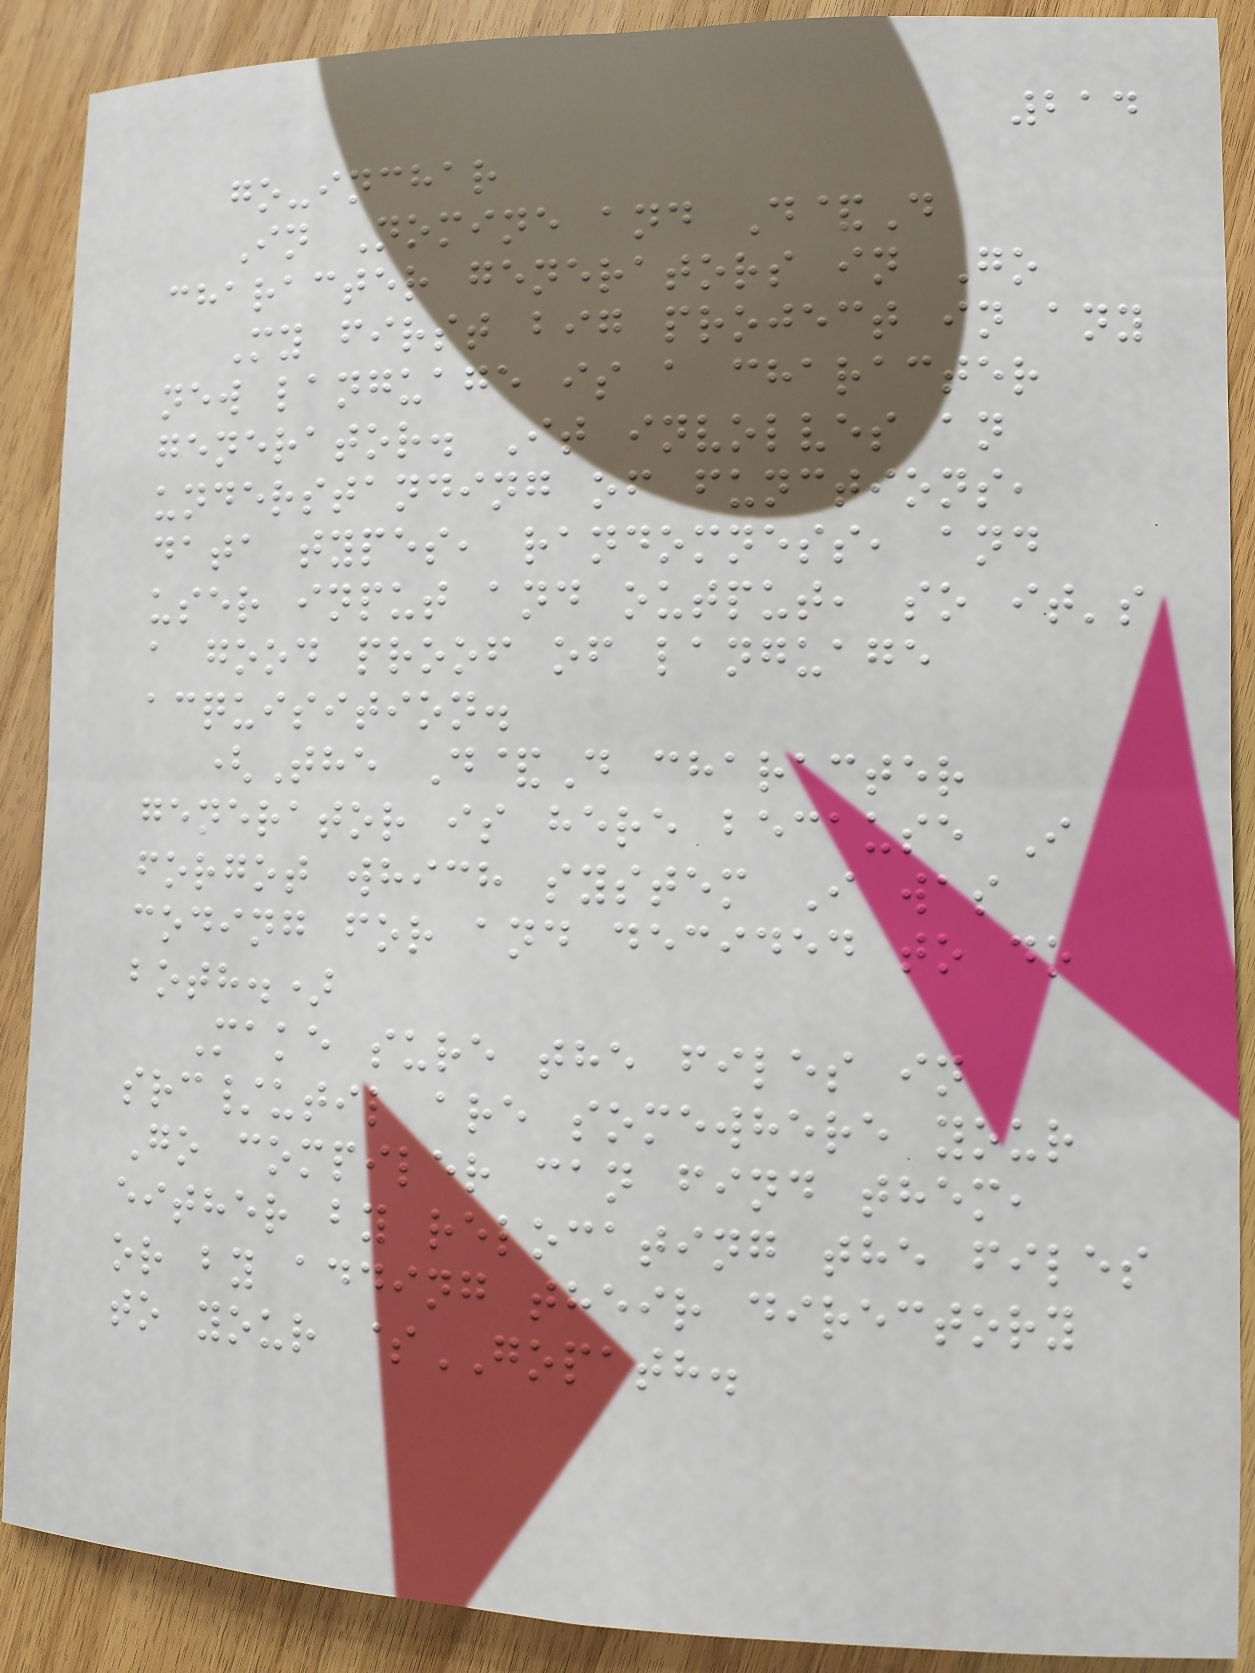214
go-inchar
In Nomine and D&D
character generators in Go
My first big project in any
new language is a character
generator. It involves an
understanding of functions,
data types, randomness, and
user input and output, so it's
a good proof of language
acquisition.
(The D&D character
generator is here because I
forgot which system I was
coding for and decided to do
both.)
Make sure the files in
src/util are somewhere your
Go compiler can find them,
either by relocating the files
or by adding their directory
to your $GOPATH.
